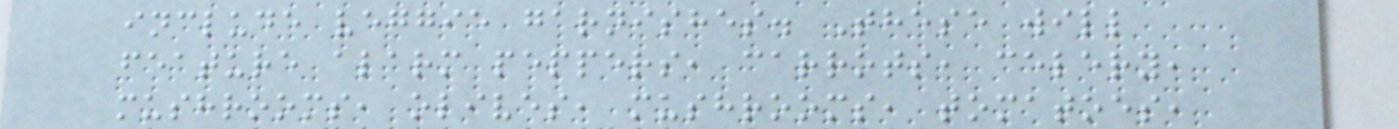include veggie garnishes. These will
feature alarm peppers, carrots, celery,
mushrooms, olives, mushrooms, tomatoes,
